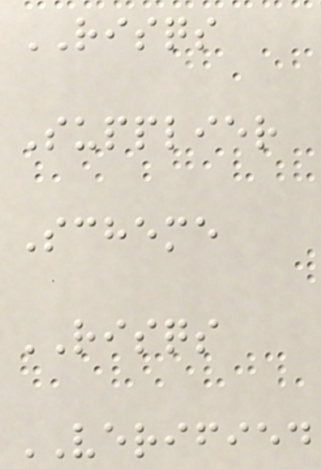RISQS
Supplier
Scheme
RISQS
VERIFIED
